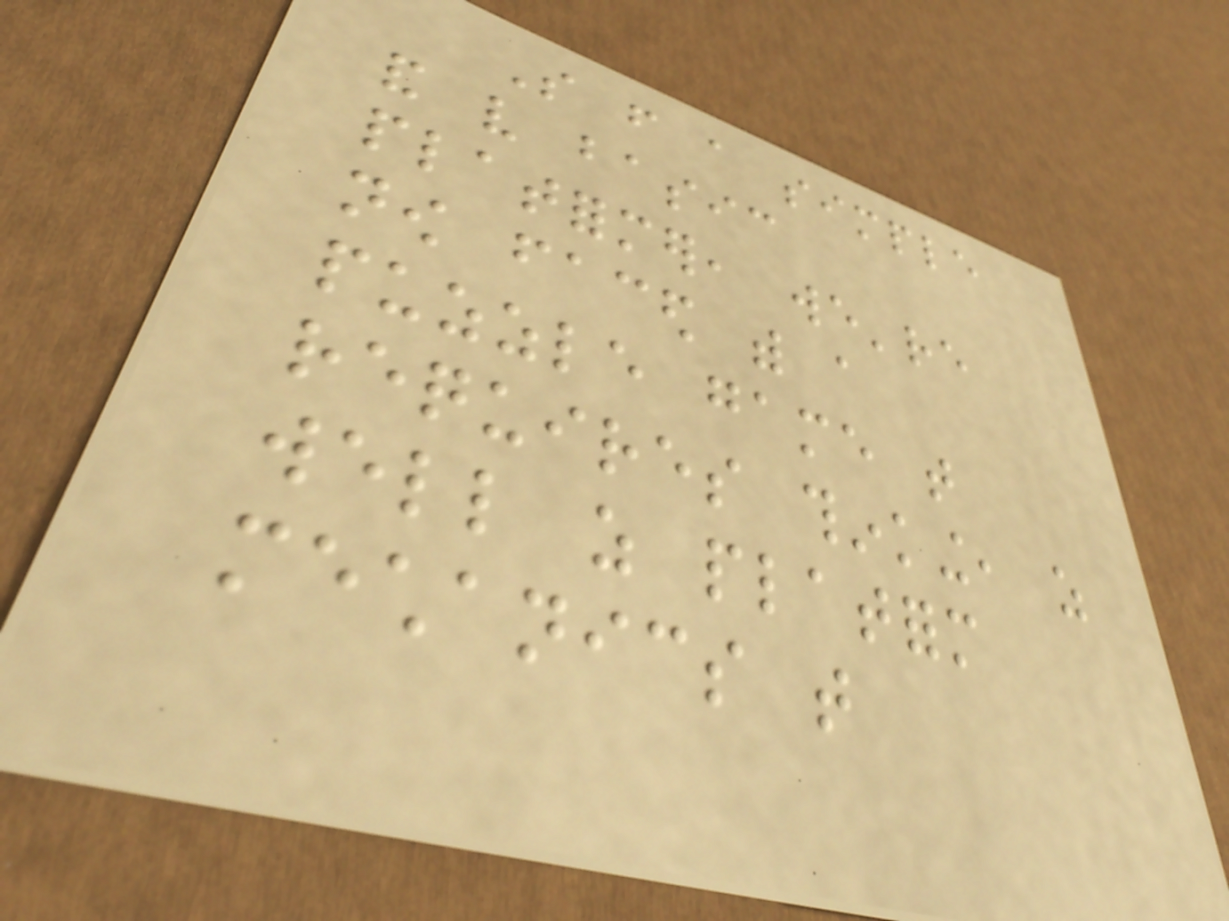So from a simple
and very basic
platformer, we're
now faced with a
puzzle game that
requires thinking, as
well as platform
mechanics that
